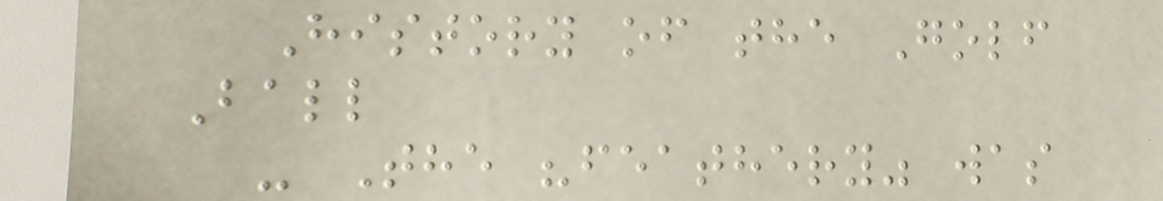History of the Golf
Ball
- The "feathery" was
